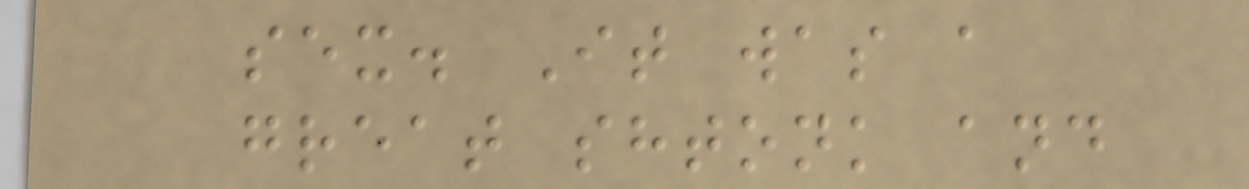sex. It was a
great shtonk and
